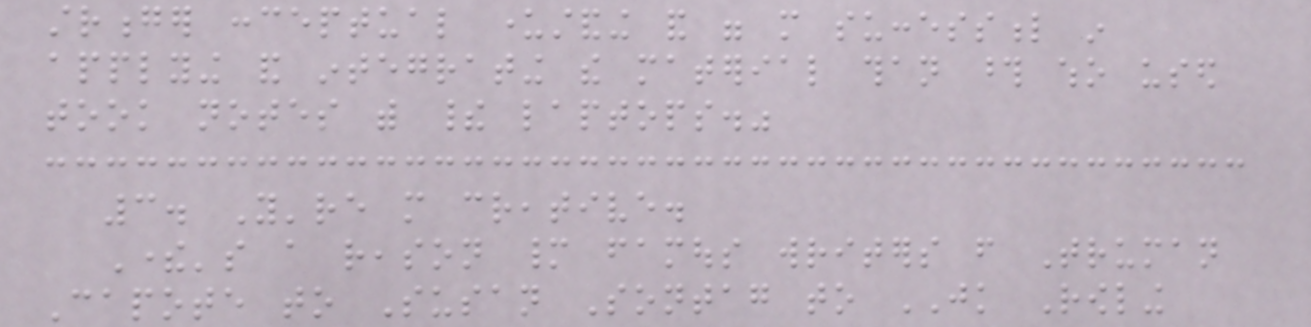stronger conceptual understanding and were more successful in
applying and integrating the material than those who used
took notes with their laptops."
3. You're more creative.
There's a reason many famous writers from Truman
Capote to Susan Sontag to JK Rowling
